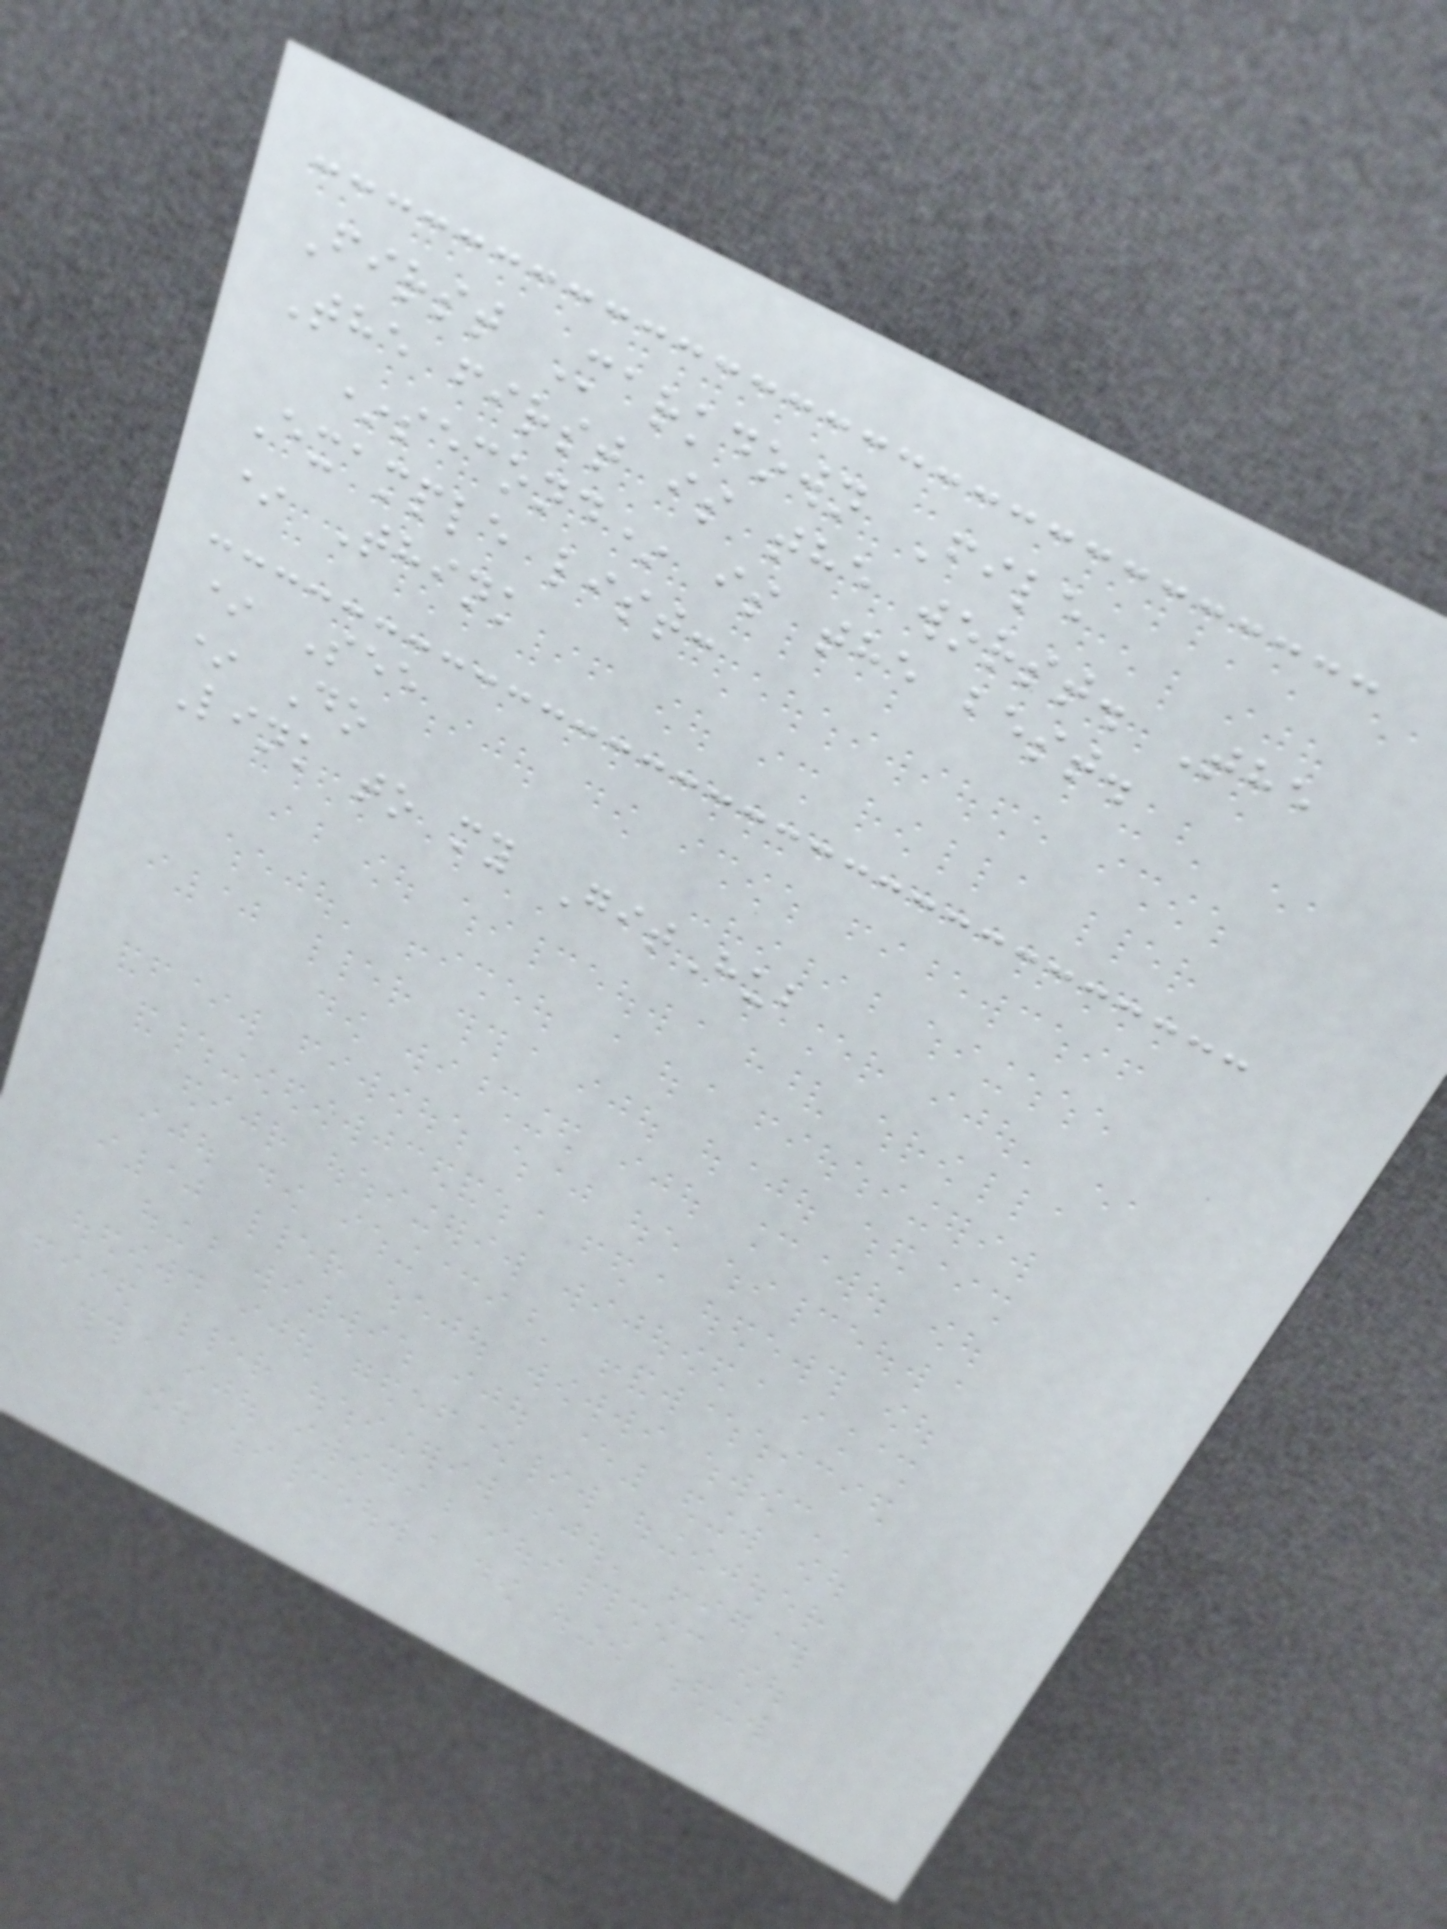First Markdown File
The first is the worst. The
*second* is the best.
Example list:
* Think
* See
* Do
Link to my GitHub
